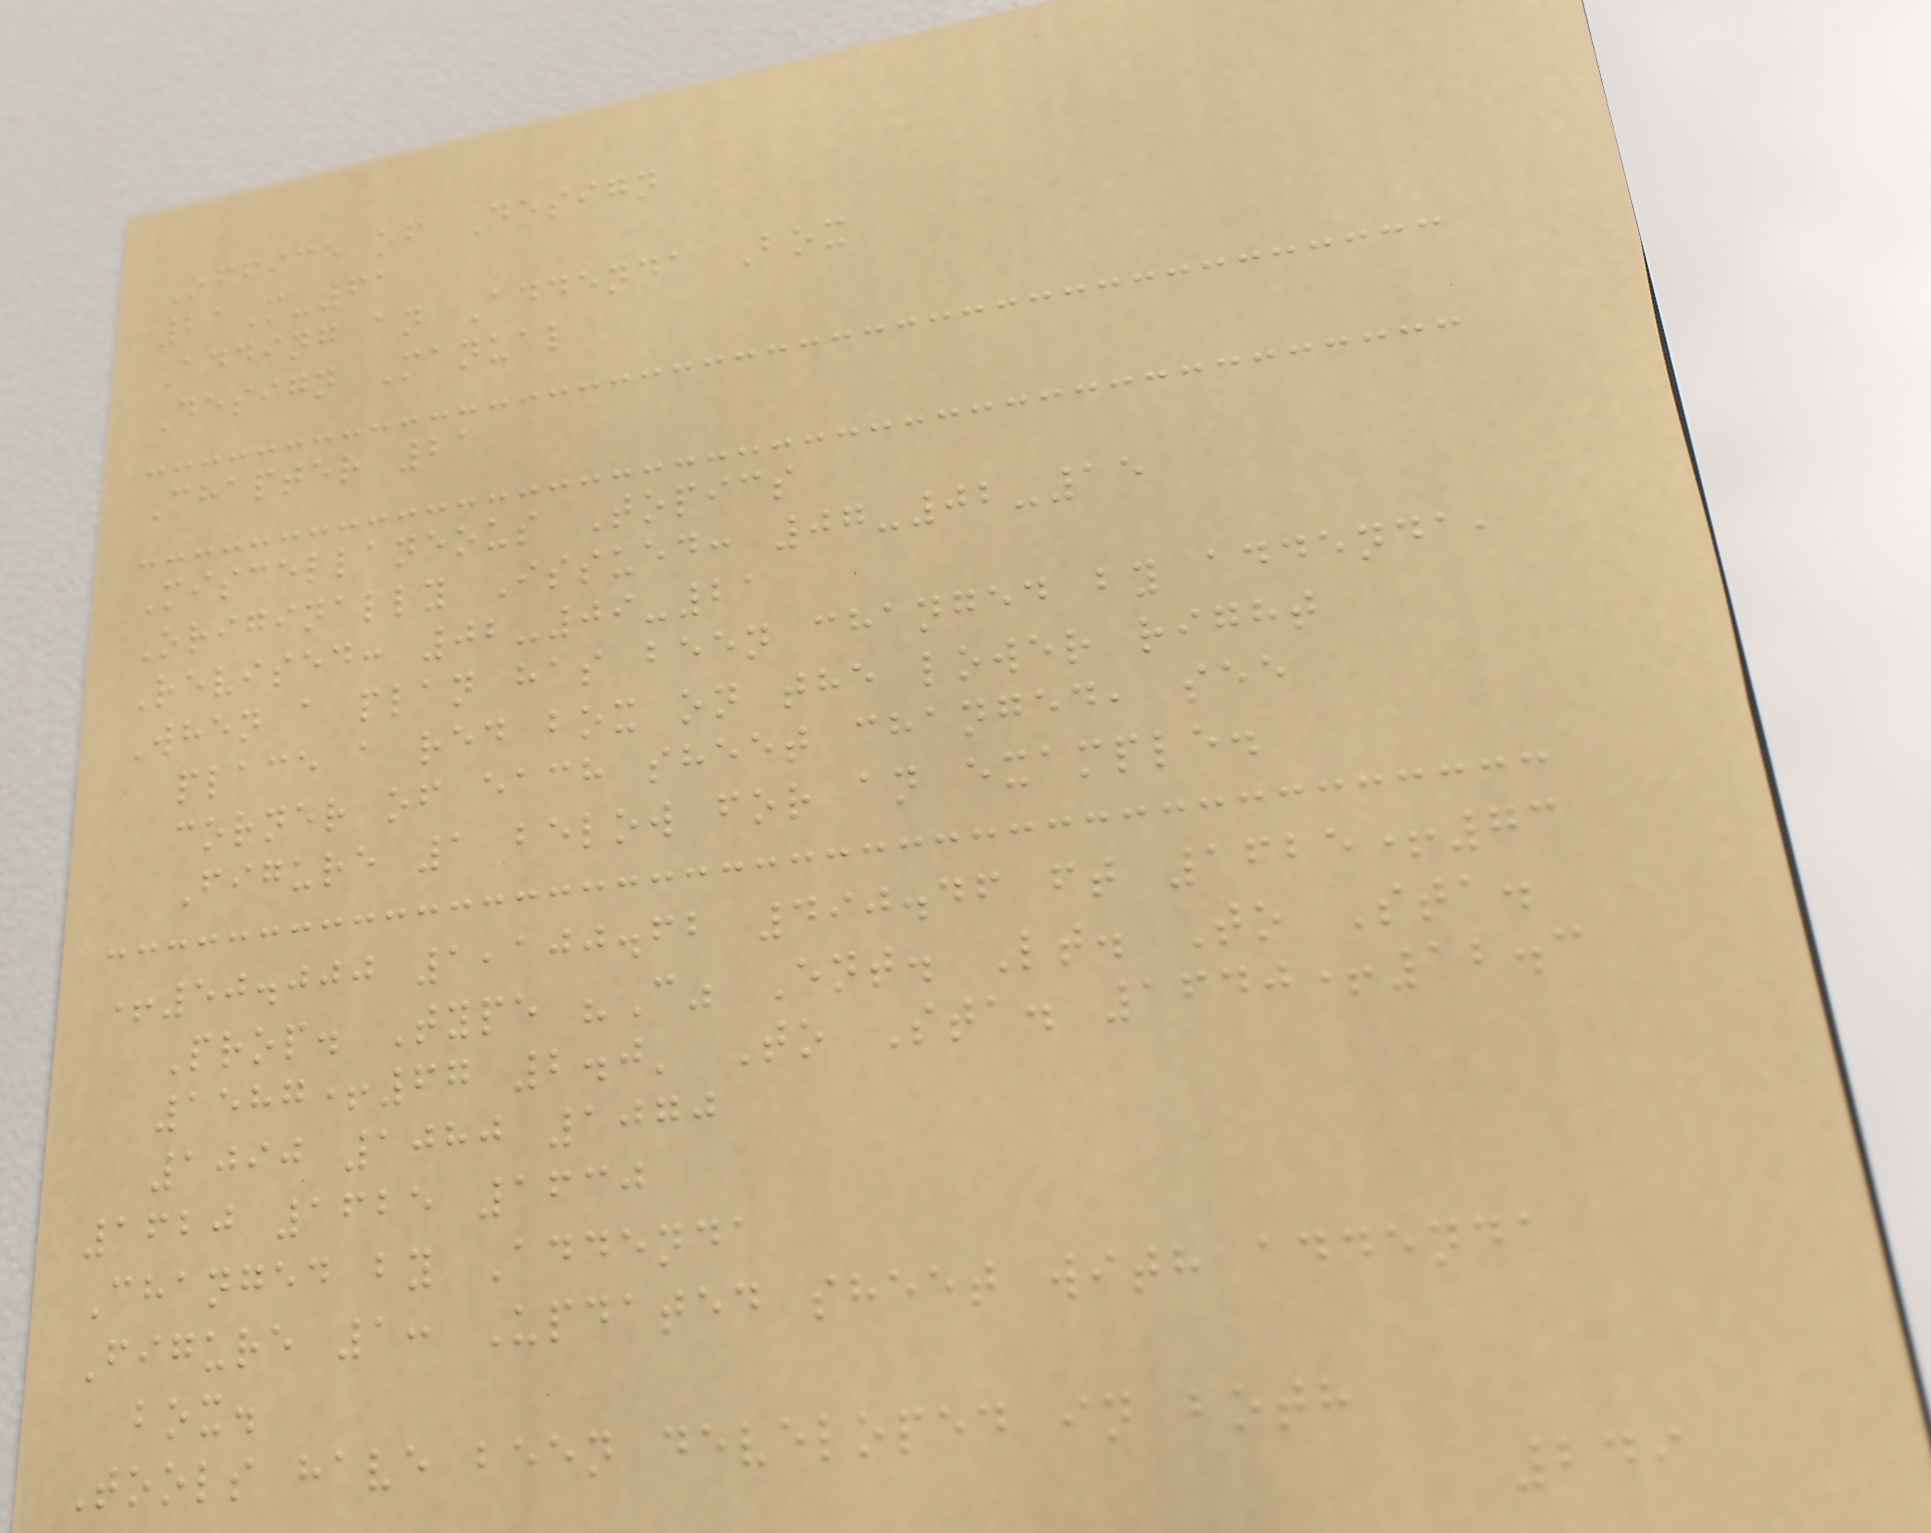Office of Design
21M-61
Adding an Addenda Box
Design Manual
Chapter 21
Miscellaneous Topics
Originally Issued: 07-02-15
Revised: 02-09-21
When a plan has been changed by addenda,
place a red box on the lower right
corner of each sheet changed, see
Figure 1 below for an example.
+50.000 1,100.62 490.46 ft 1625+73
Prop. Type "C" Ent. Lt. To Sta.
1587+67 2.0' To Sta. 1640+12.3
1090 1080 1070
1620 1625 1630
Changed by Addenda
Figure 1: Updated sheet with addenda
box.
Tools have been developed in both
249
